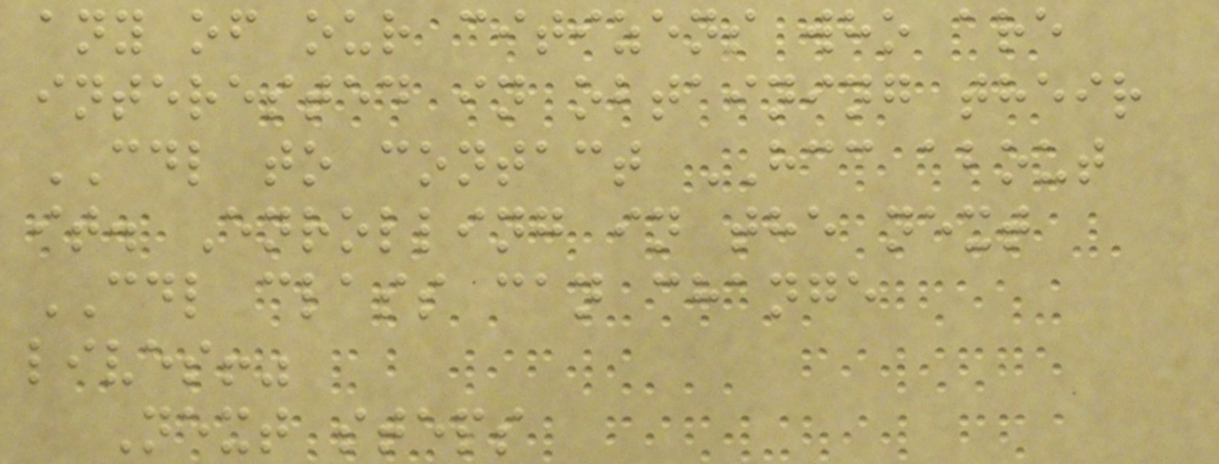any of our citizens who are
interested in obtaining their
CDL to contact HCC about
it. Enrolling in the next
CDL class can change
lives!"
Next steps
